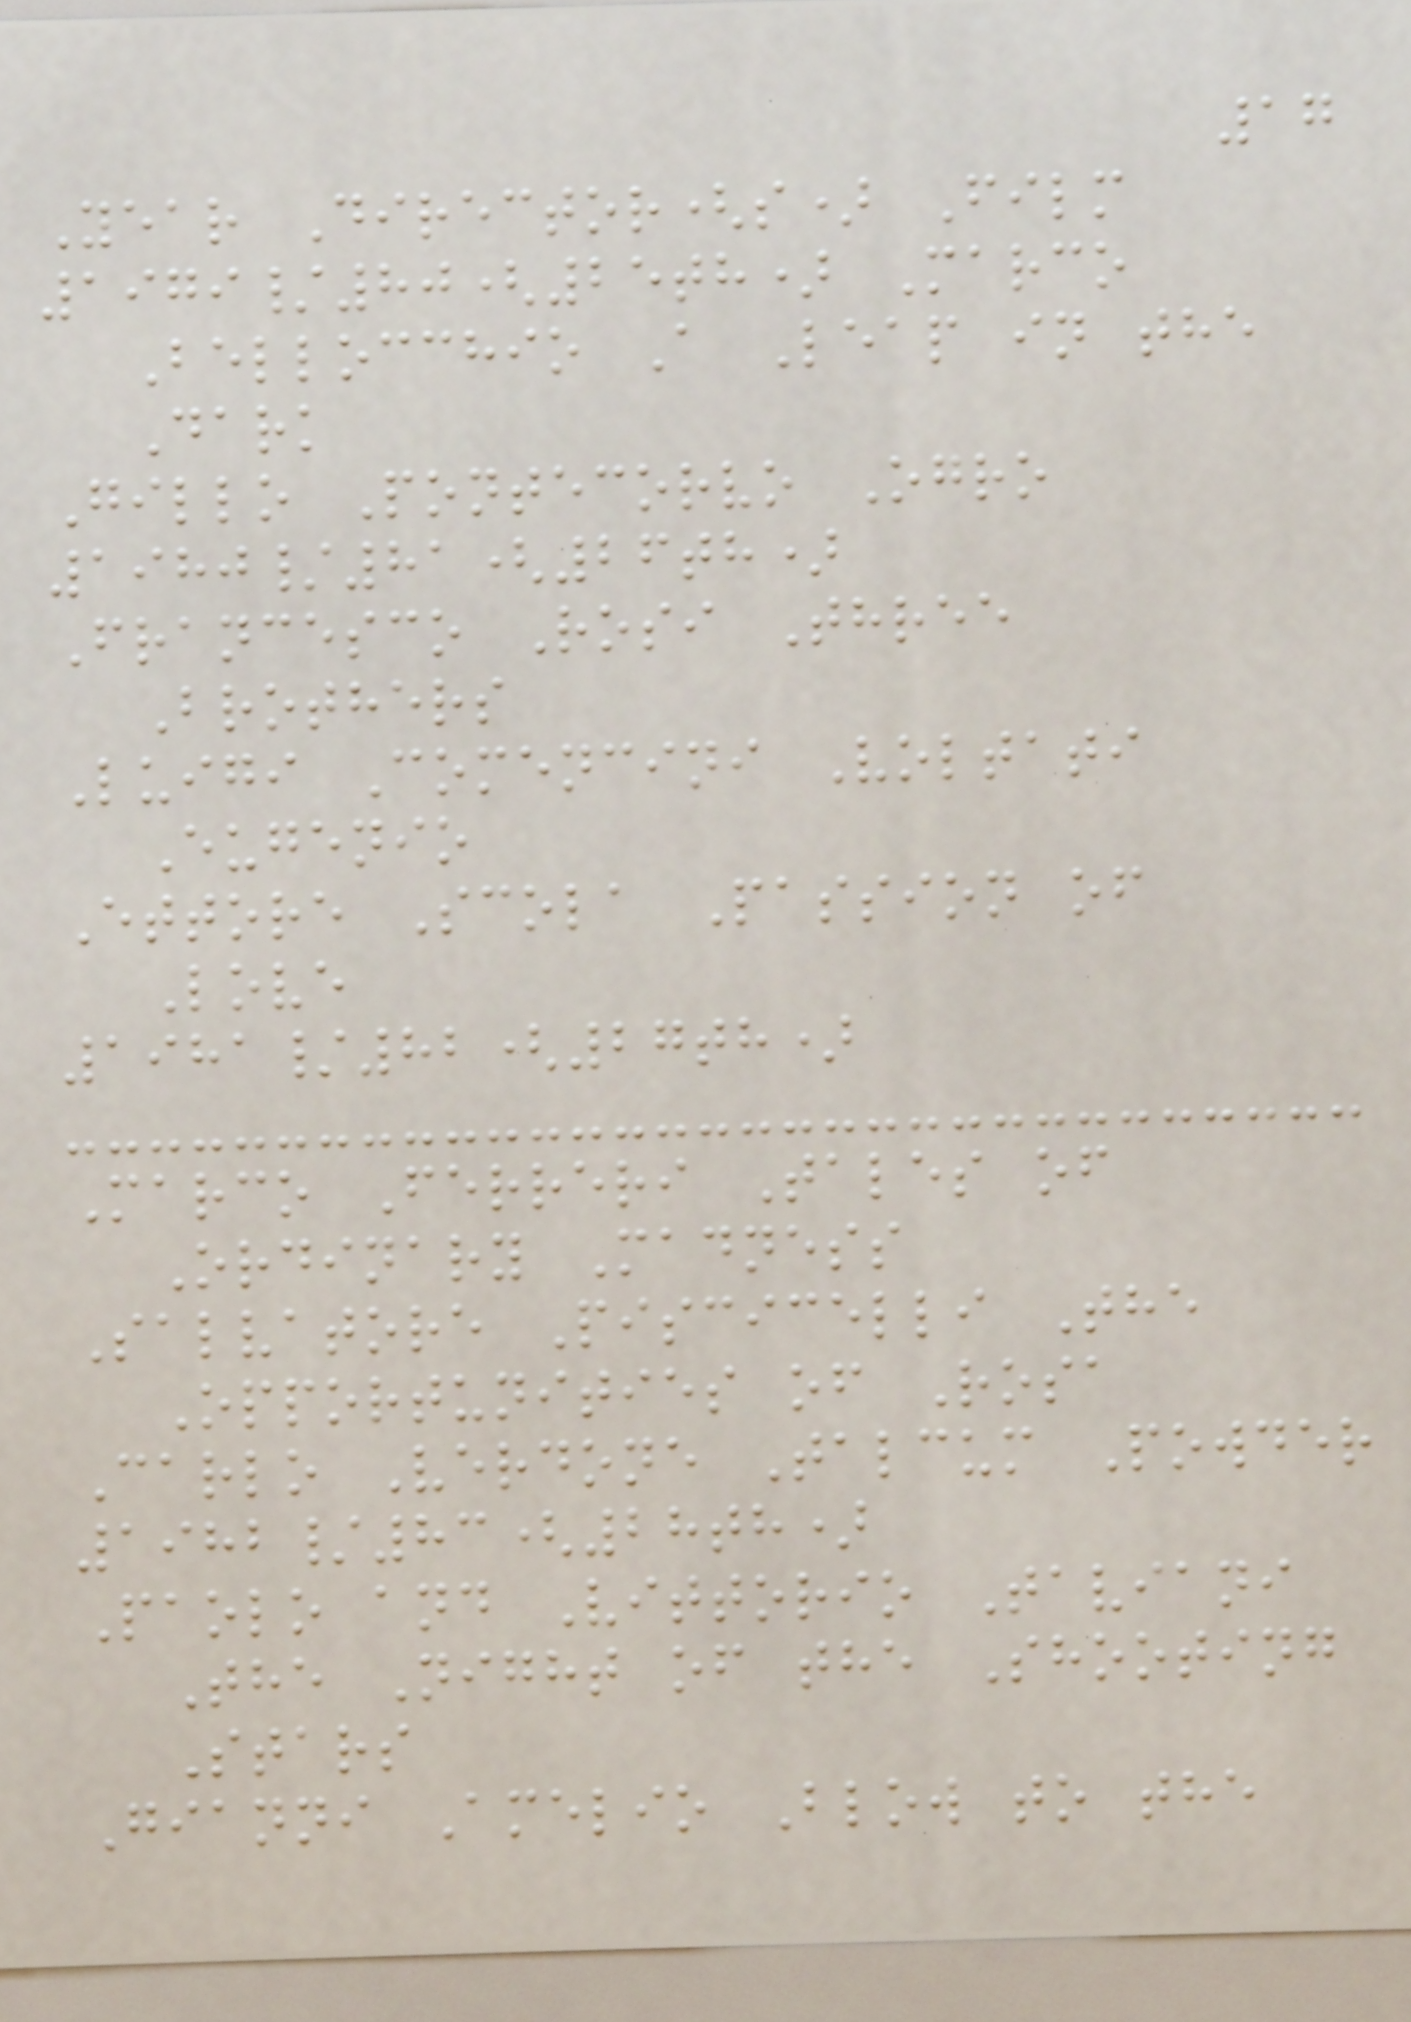17
Year Director(s) Film
1979/80(25th) Marco
Bellocchio A Leap in the
Dark
Gillo Pontecorvo Ogro
1980/81(26th)
Francesco Rosi Three
Brothers
Luigi Comencini Voltati
Eugenio
Ettore Scola Passion of
Love
1981/82(27th)
Marco Ferreri Tales of
Ordinary Madness
Salvatore Piscicelli The
Opportunities of Rosa
Carlo Verdone Talcum Powder
1982/83(28th)
Paolo and Vittorio Taviani
The Night of the Shooting
Stars
Gianni Amelio Blow to the
